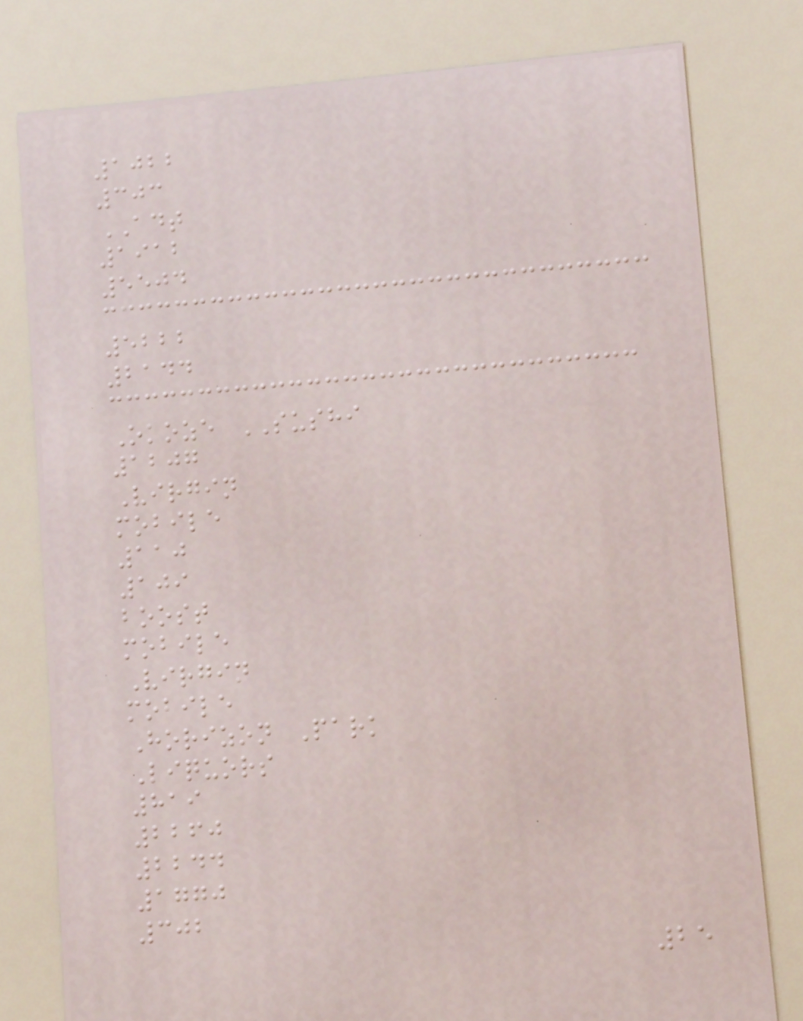1022
303
ADT
1912
5504
5222
2144
Okoze SUSHI
1207
Virgin
mobile
110
109
boost
mobile
Virgin
mobile
Horizon Park
Liquors
819
2260
2244
1770
302
25
